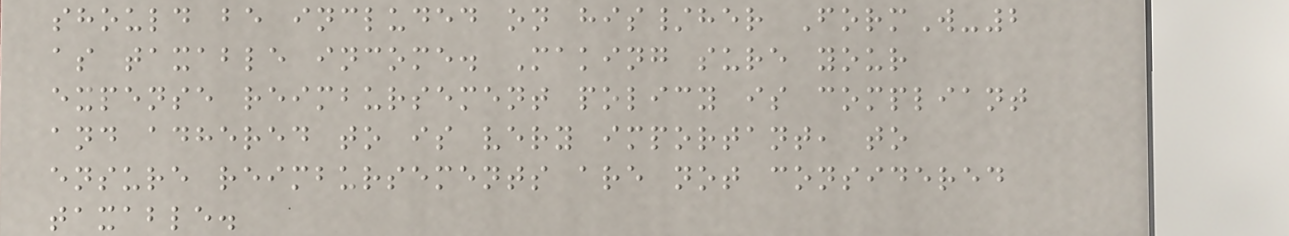should be included on his/her FormW-2
as taxable income. Making sure your
expense reimbursement policy is compliant
and adhered to is very important, to
ensure reimbursements are not considered
taxable.
